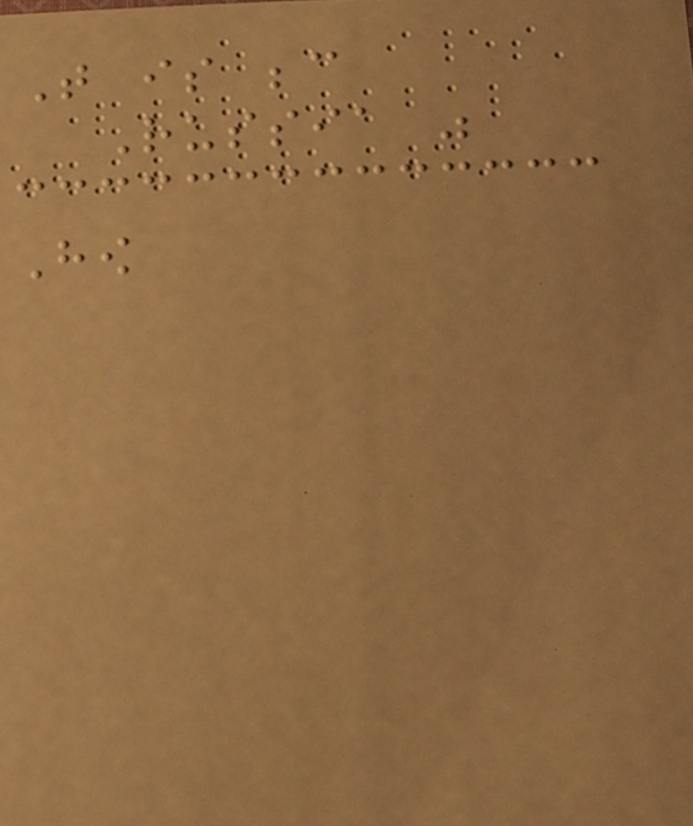That is because
Russia was
How
